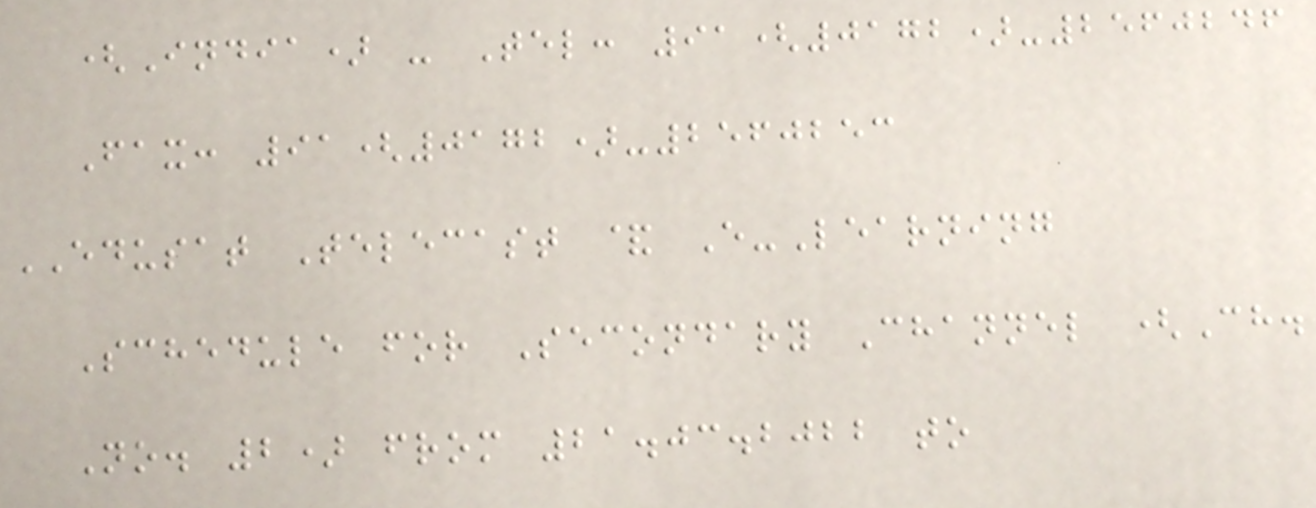(India) - Tel: 91(0172)-2560246
Fax: 91(0172)-2560253
EDUSAT Telecast & E-Learning
Schedule for Secondary Channel (Ch.
No. 2) from 21.03.2022 to
